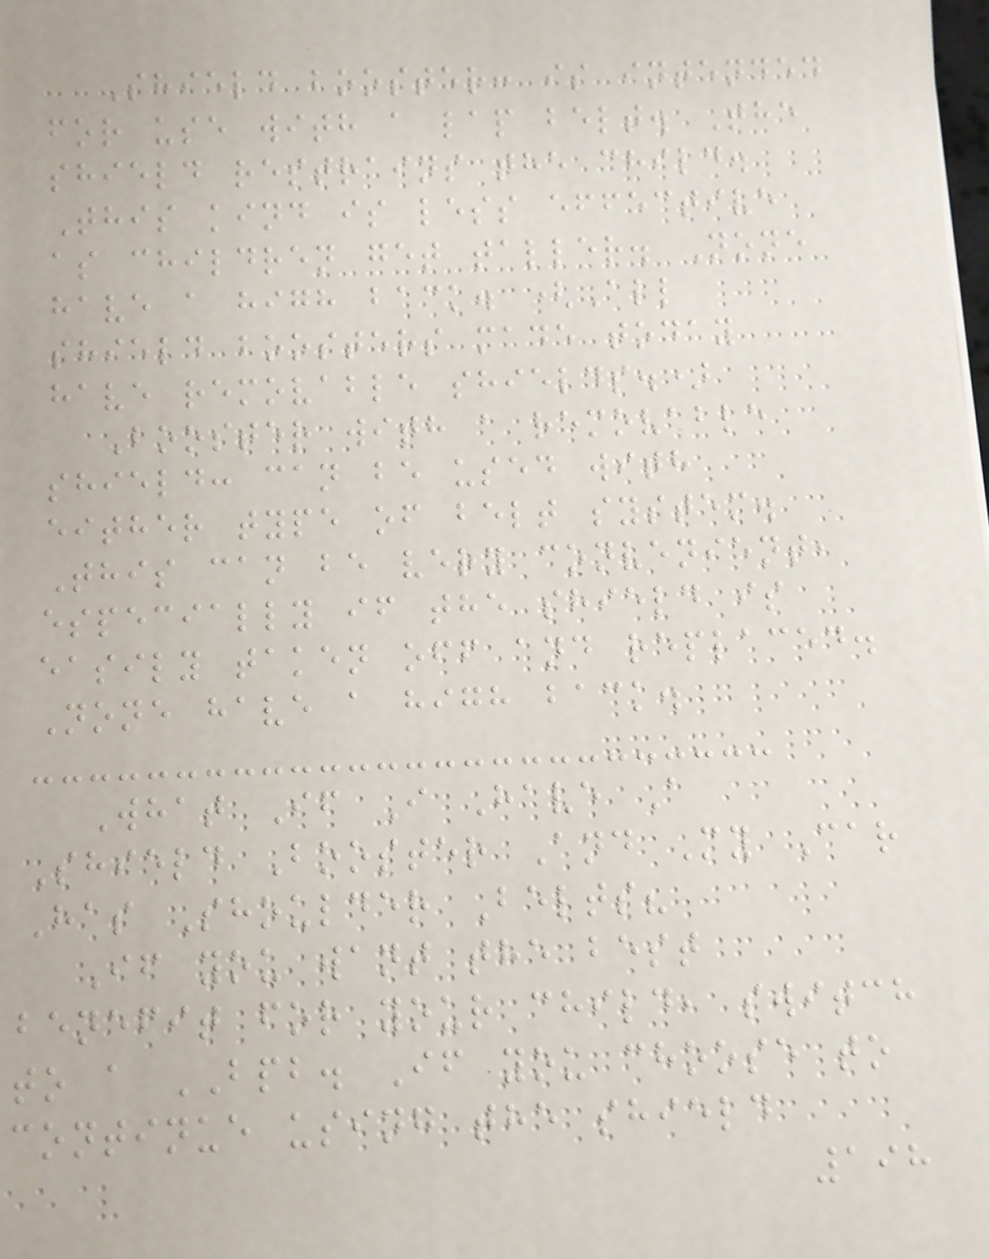Shield booster: is intended
for use with a lap belt. The
shield restrains the child.
This kind is less effective
as children get taller. None
have a high back. (All
shield boosters made today
have removable shields.)
Booster with a removable
shield: can be used with
either type of belt system.
This can be very convenient,
especially if the shield is
easily taken off and replaced.
None have a high back.
What If I Have A
Shield Booster And My Car
Has Shoulder Belts?
If you want the best
benefit for your child, switch
to a BPB. If you choose to
continue using the shield
198
